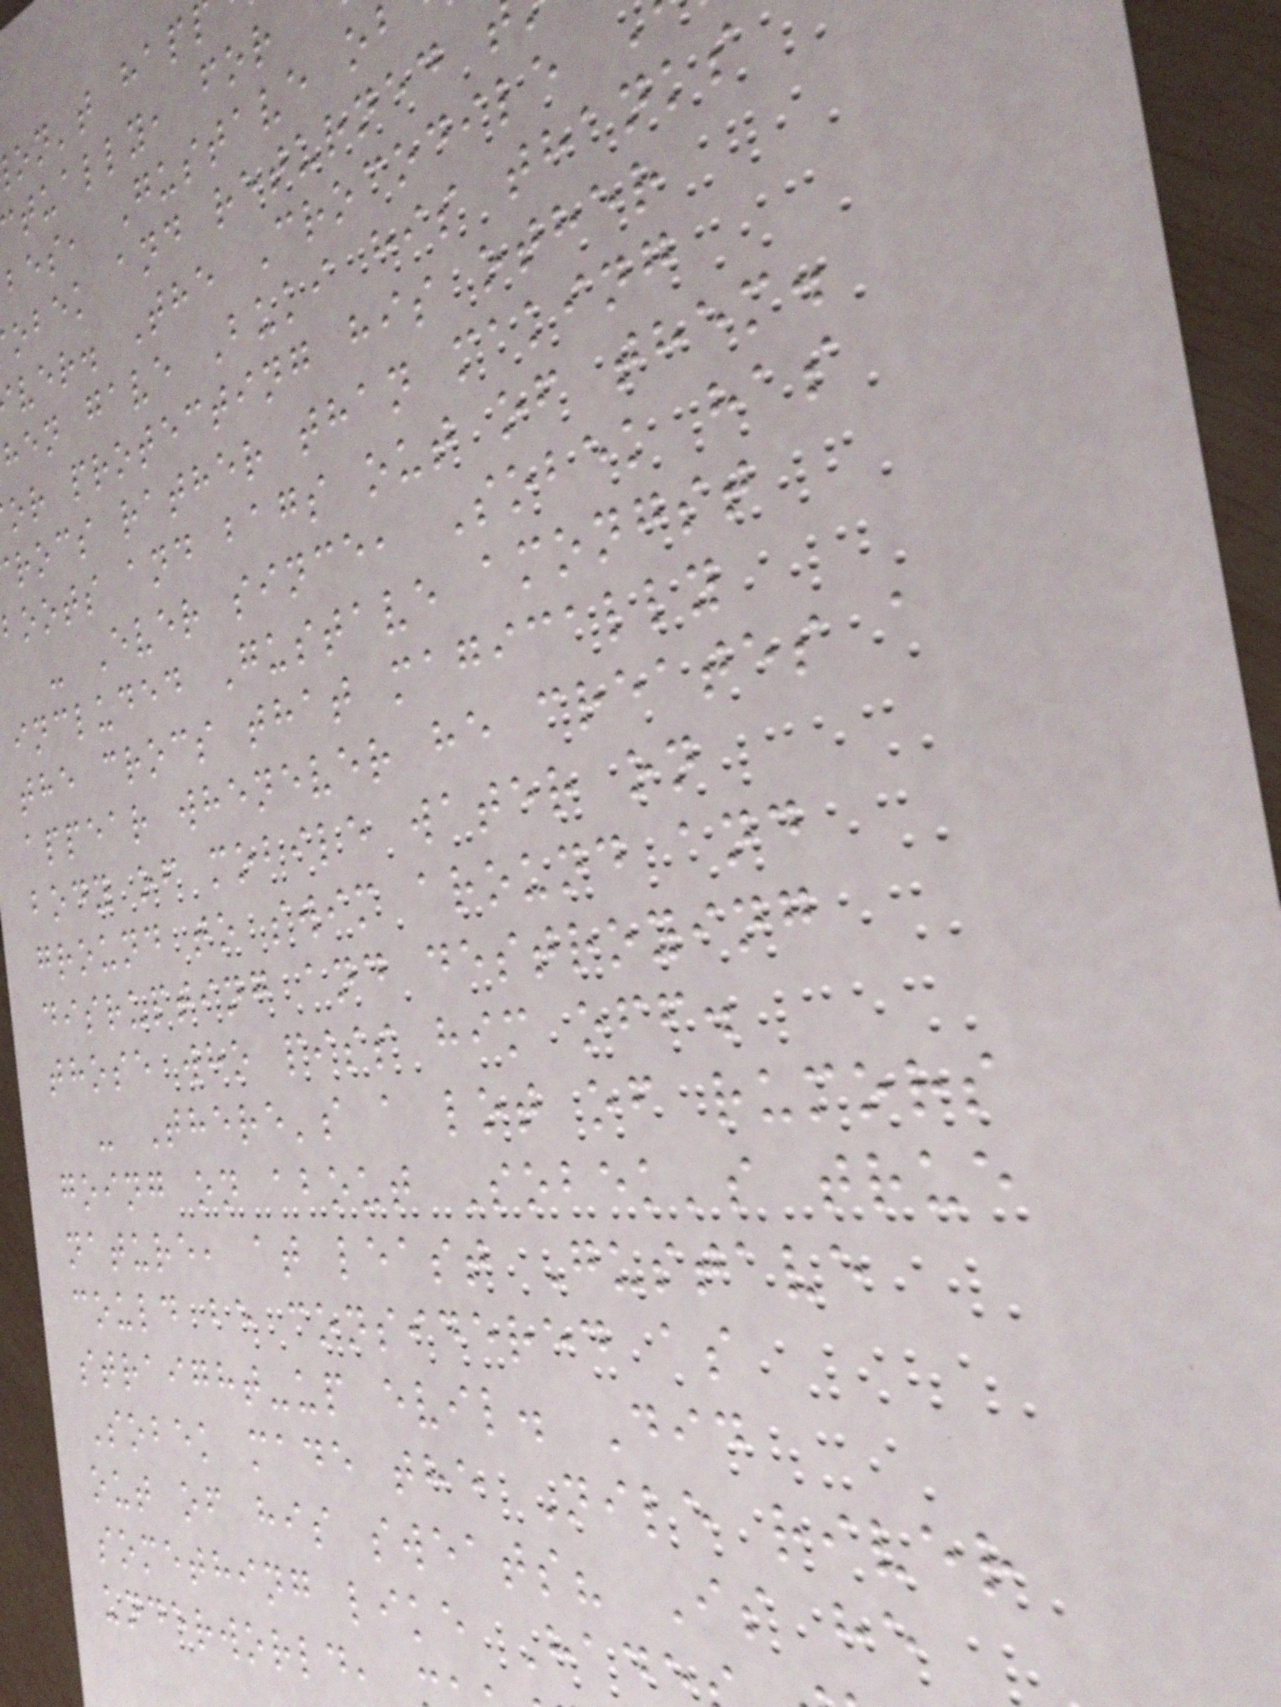on't hap
tually, for
bes, Gustave o
obek and returned
ver. The Crocodile
hen gave Buki his thanks
or protecting his other
rocs rather than making
boots and bags out of them.
- Ever since, Sobek has
included Gustave amongst
the crocs that magically
appear whenever he creates a
body of mobile water on
ground to swim around and
disrupting and destroying
those who piss him off.
- There's a lot of rumors
going on about Sobek's true
nature, at least Gustave
could be considered as
straight-up evil. Did
Sobek made the Nile river
out of his sweats? Is he
something like Had
underworld,
